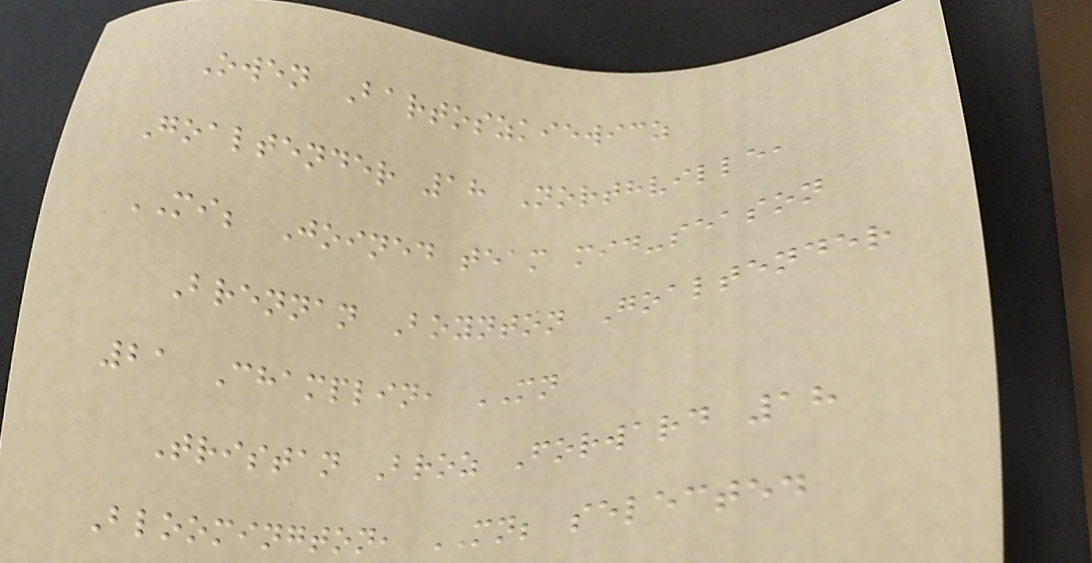Owen Bartoszkiewicz
Goaltender 18 Northville,
MI; Joined team mid-season
Brennan Boynton Goaltender
21 Champlin, MN
Tristan Broz Forward 18
Bloomington, MN; selected
